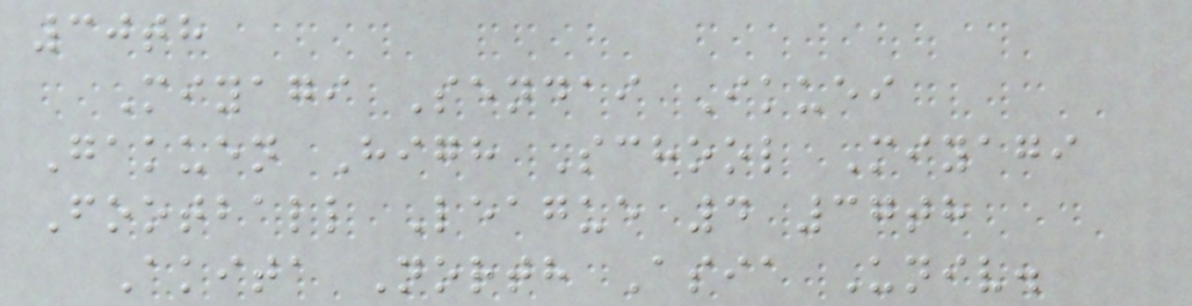30th
Miyagi Sendai Ikuei
Gakuen High School Miyagi
Football League 4 37th
Akita North Asia Univ.
